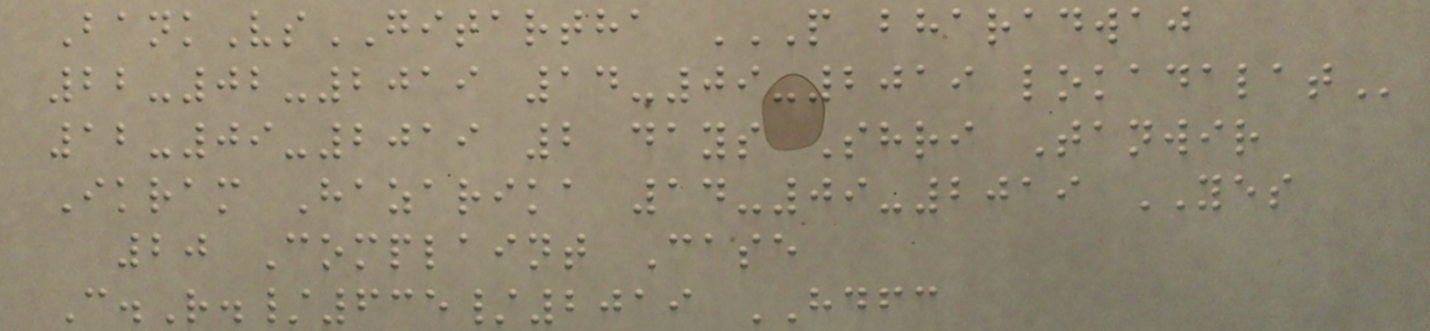BankVsGITARTHA P BHARADWAJ
22-02-2019 14-09-2019 LOKADALAT
12-09-2019 2 days Shri Tanwir
Ikram Hazarika 14-09-2019 YES
20 Complaint Case
C.R./635/2019 HDFC
